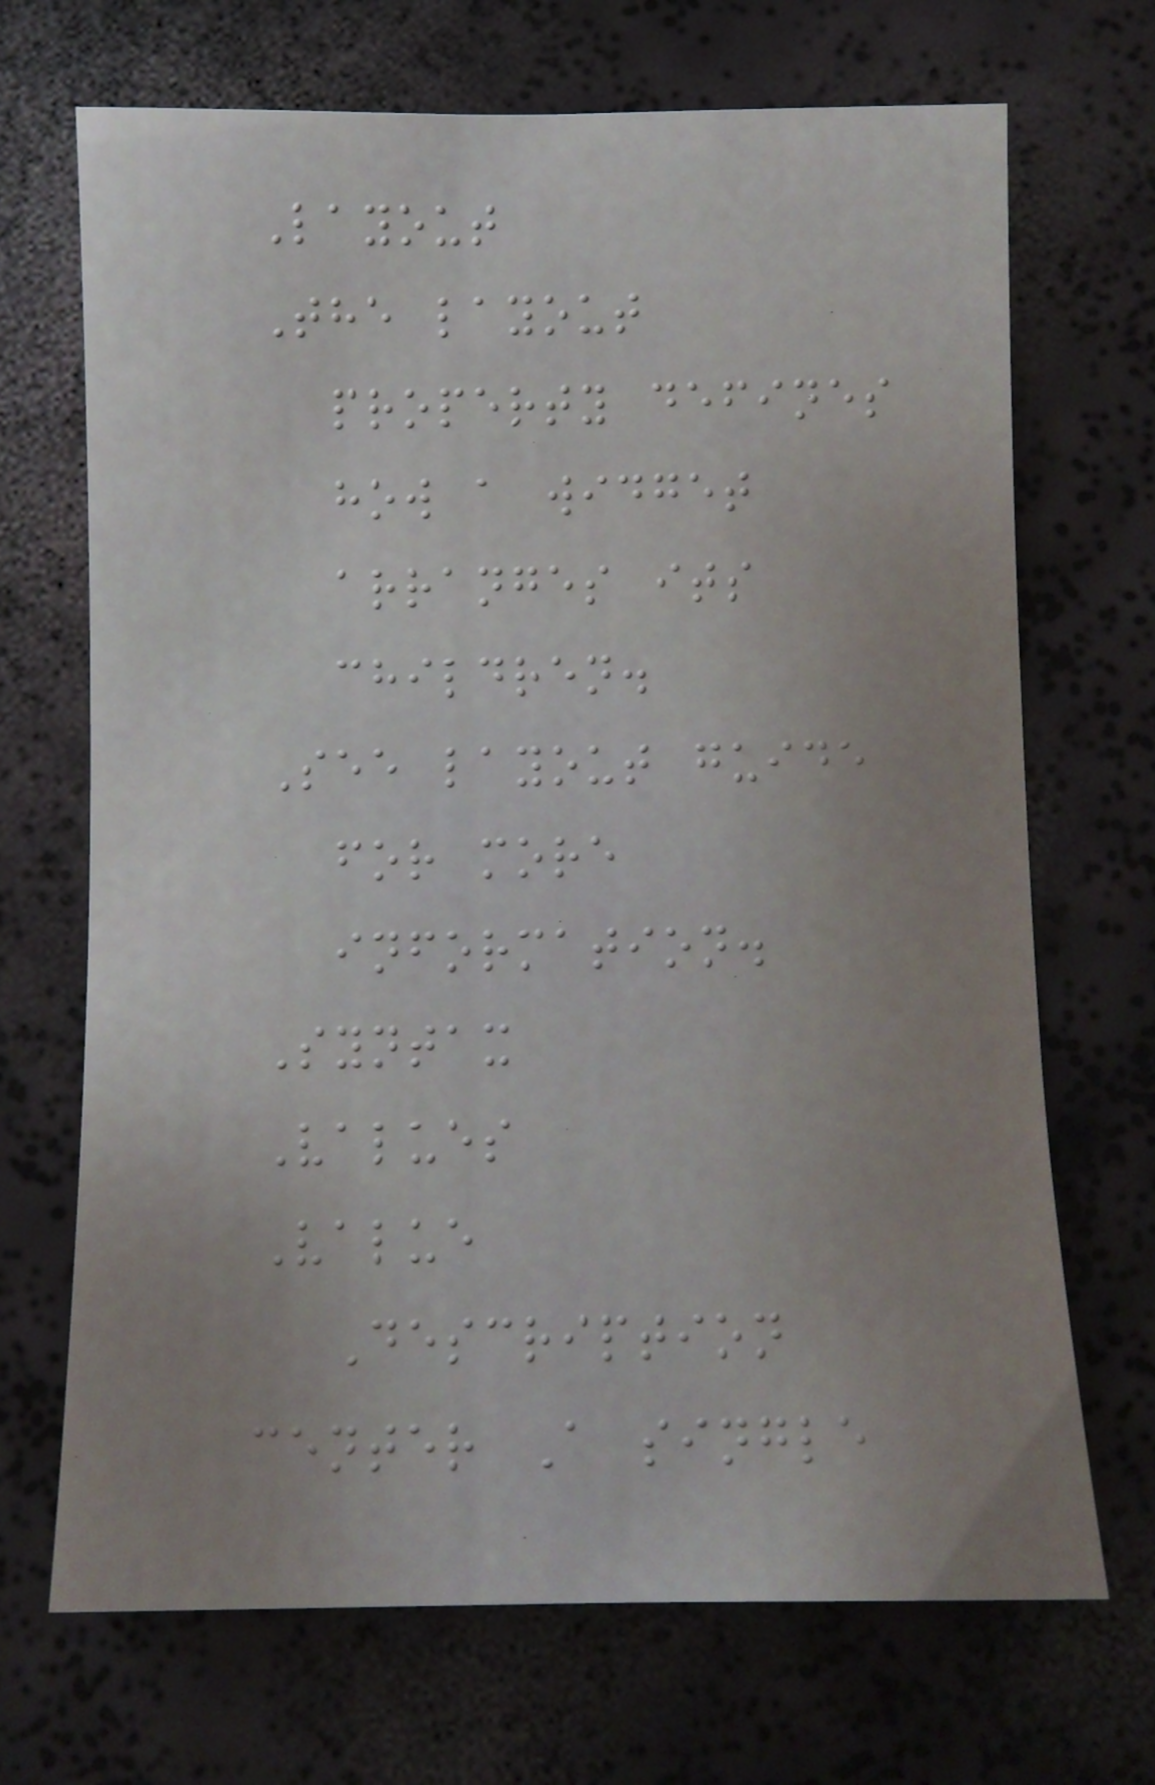Layout
The layout
property defines
how a widget
arranges its
children.
See layout guide
for more
information.
Syntax
Values
Value
Description
center A single
